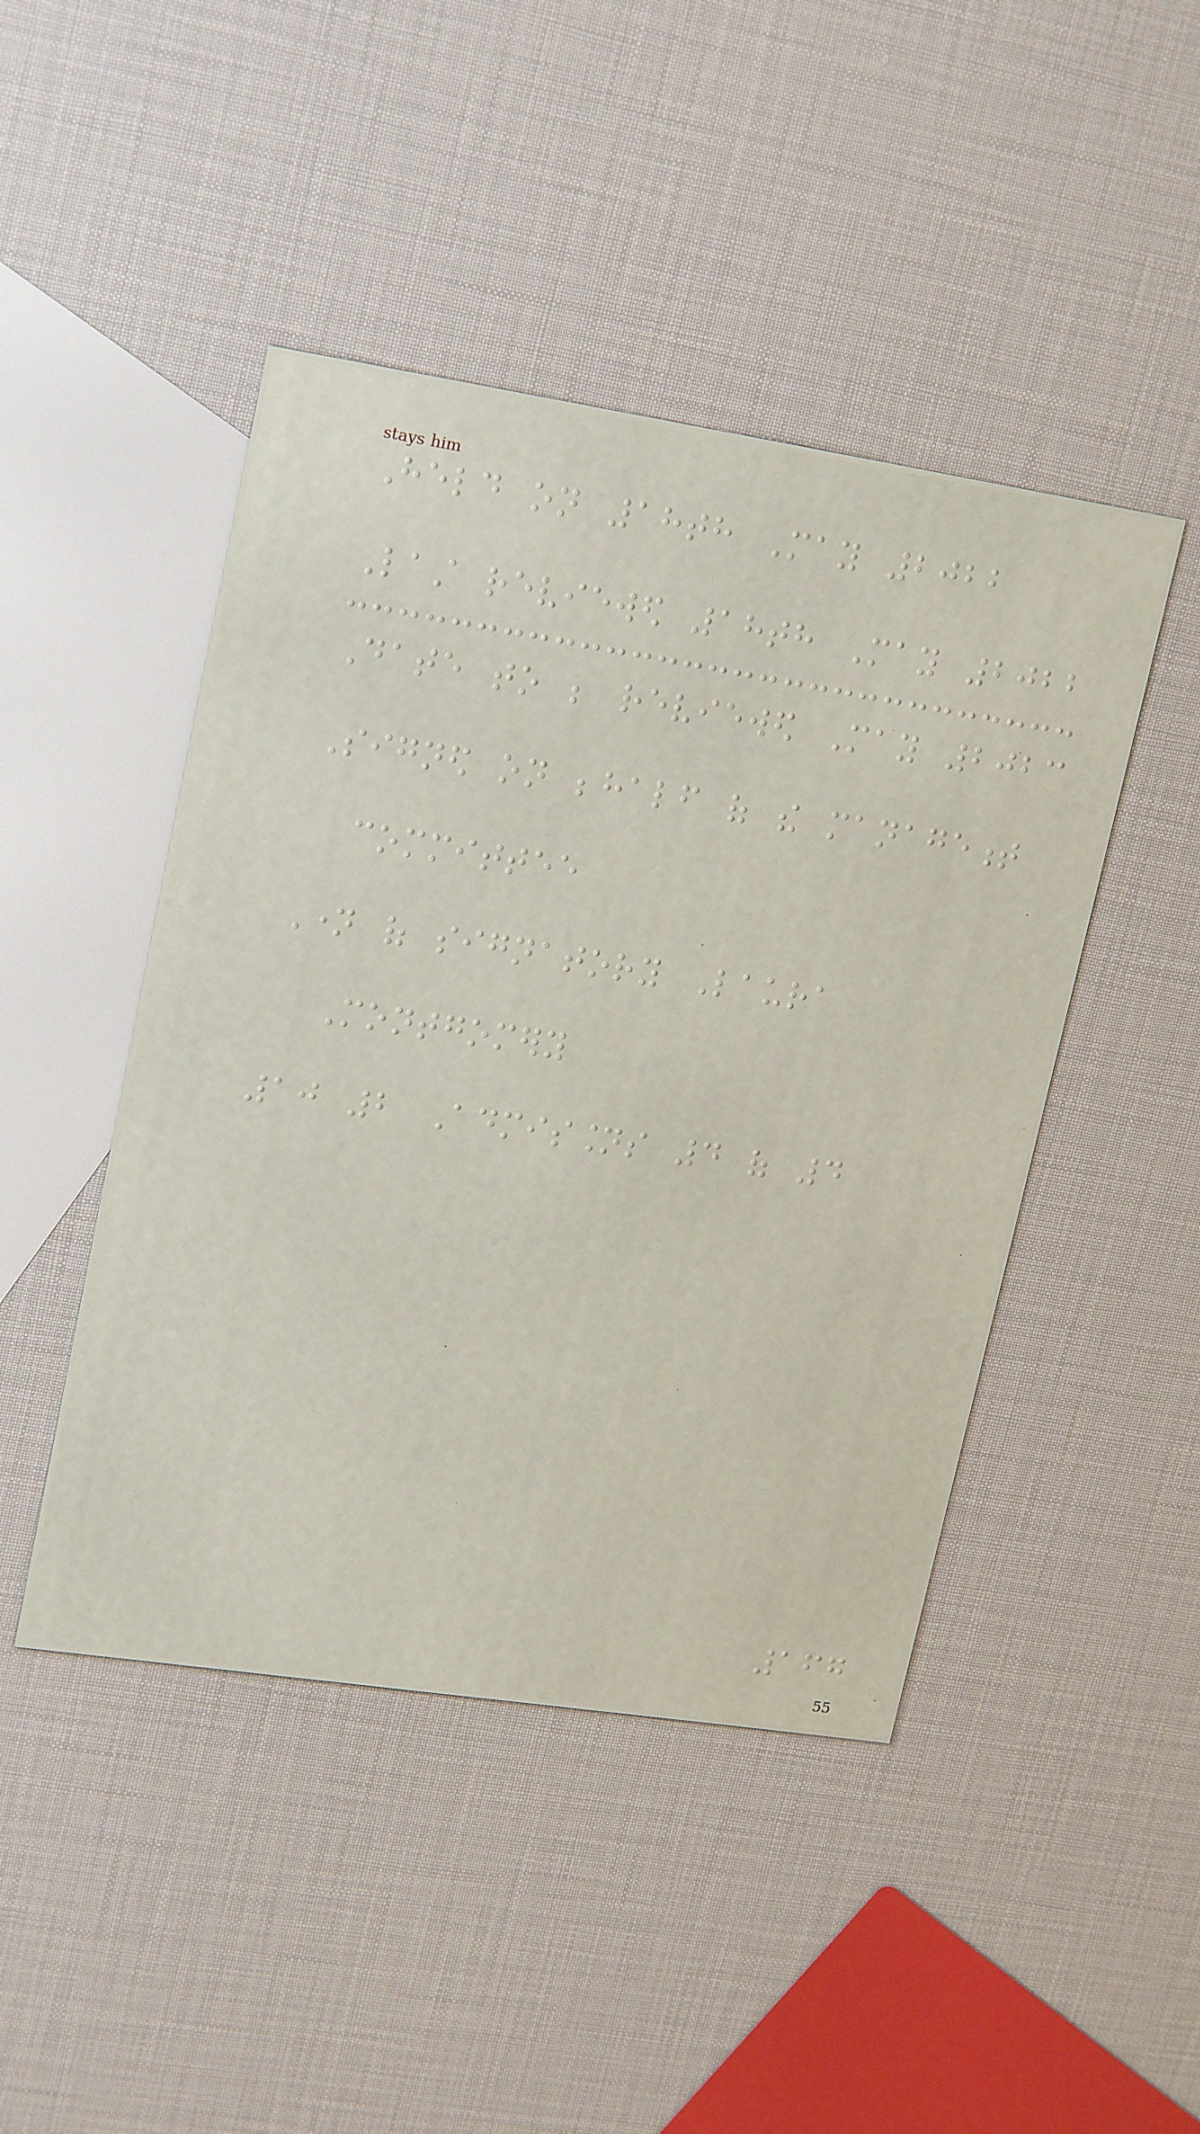Held on 18th May 2022
Last reviewed 18th May 2022
Date to be reviewed May 2023
Signed on behalf of the management
committee
Name of signatory Laura
Montgomery
10 2 Admissions 4 of 4
167
